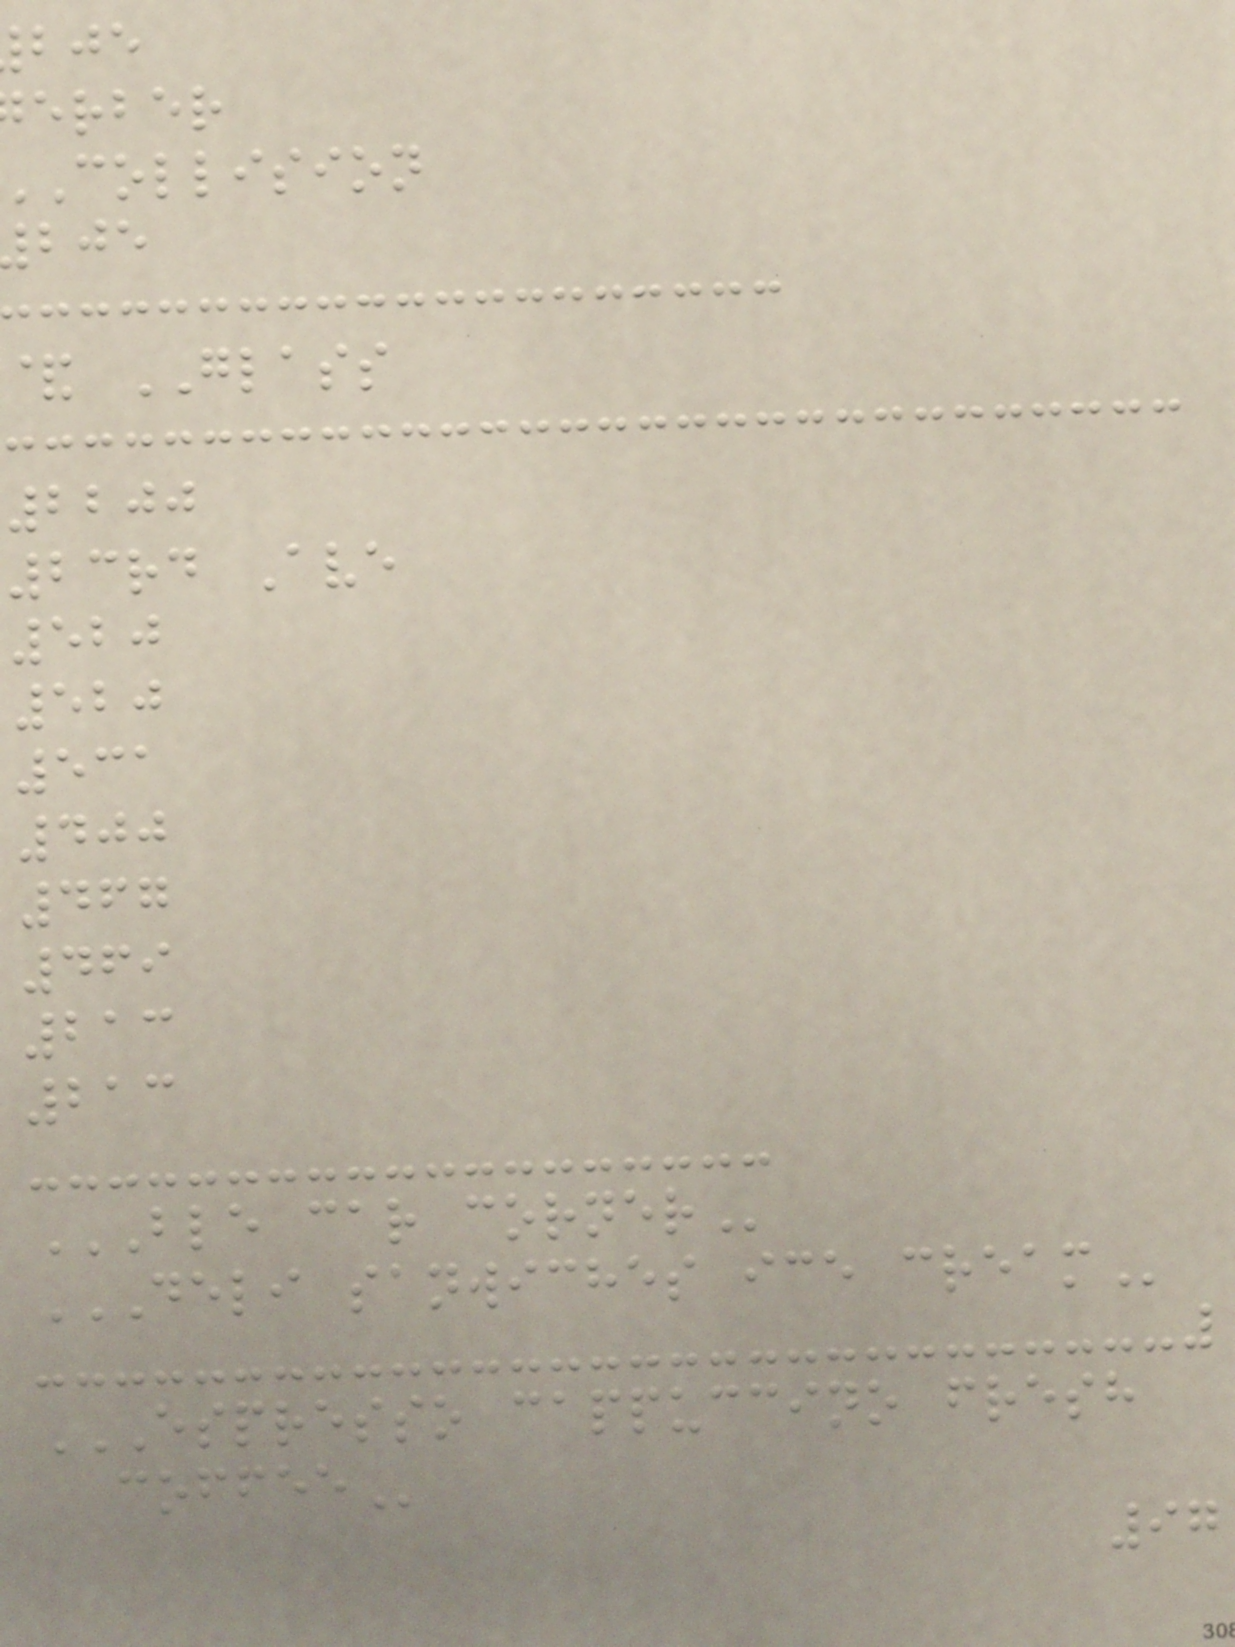erber
collision
& GLASS
2200
23rd Ave
520
520
531
400
467
469
213
213
BLE CAR CORNER
DELI SANWICHES ICE CREAM
ESPRESSO CAPPUCCINO FRESH
97
